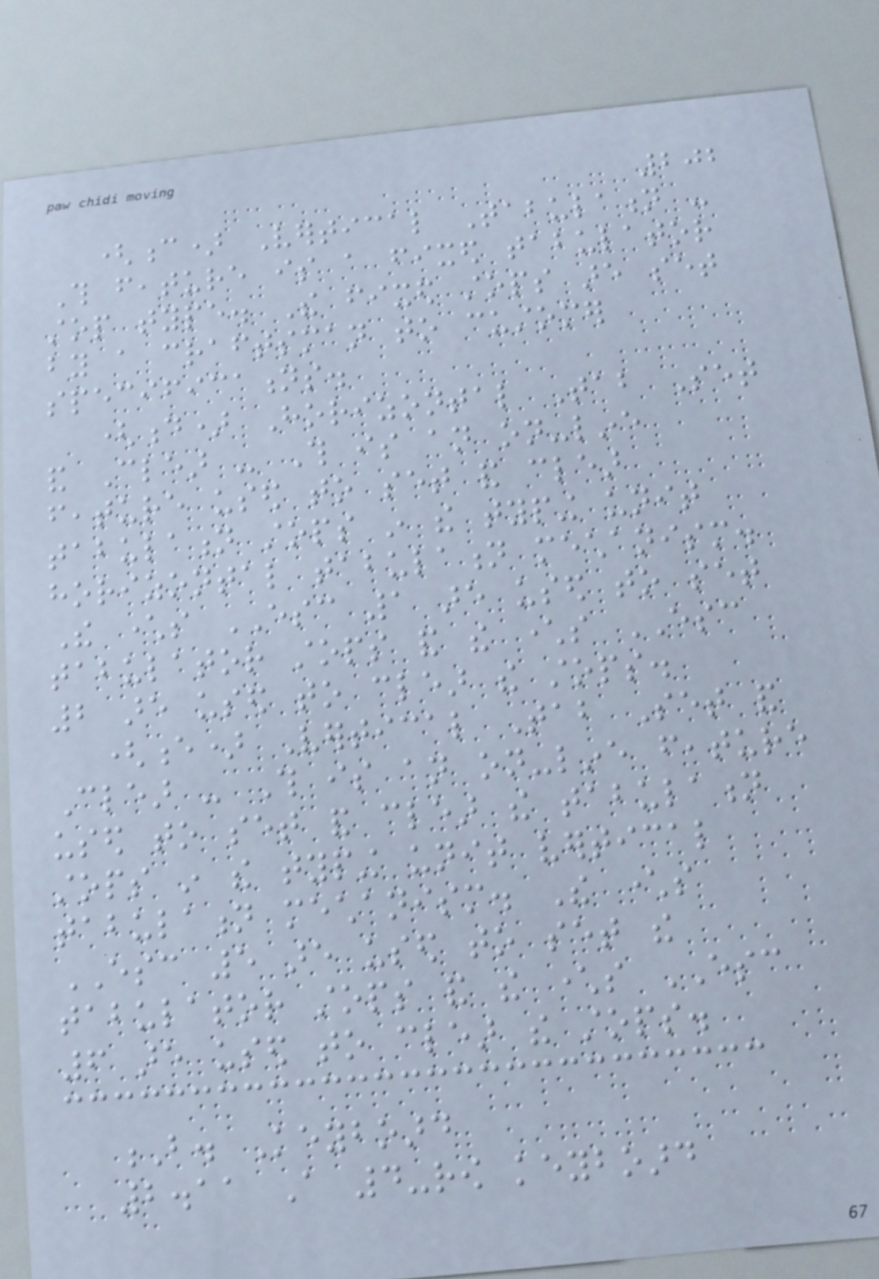202
(c) Vertical Tabulation -
This feature is a fixed tabulator
stop type. The fixed stops are set
by a craftsman to customer
specifications.
(d) Horizontal Tab Set
and Clear - This is an on-line
feature used to set and clear
tabulation stops in the typing unit
horizontal tabulation mechanism.
The characters ESC 1 are used to set
tabulator stops and the characters ESC
2 are used to clear the stops.
(e) Vertical Tab Set and
Clear - This is an on-line feature
used to set and clear the tabulation
stops in the typing unit vertical
tabulation mechanism. The characters
ESC 5 are used to set the
tabulator stops and the characters ESC
6 are used to clear the stops.
B. Keyboard
2.11 A 4-row keyboard
